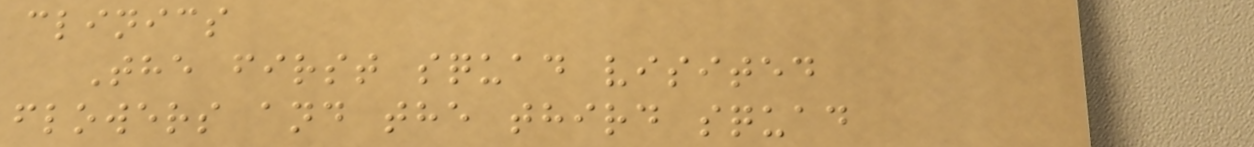clinics
The first squad visited
flowers and the third squad
